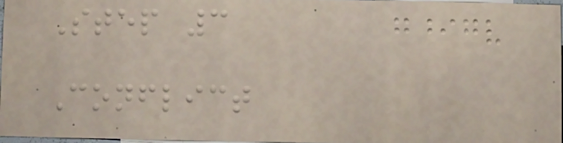Step 3
Conflict
